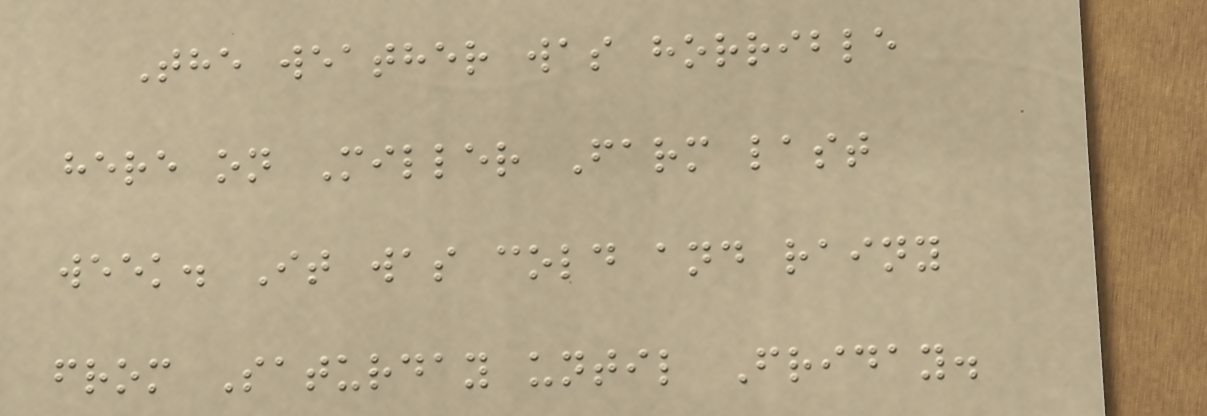The weather was horrible
here on Miller Farm last
week. It was cold and rainy
from Saturday until Friday.
